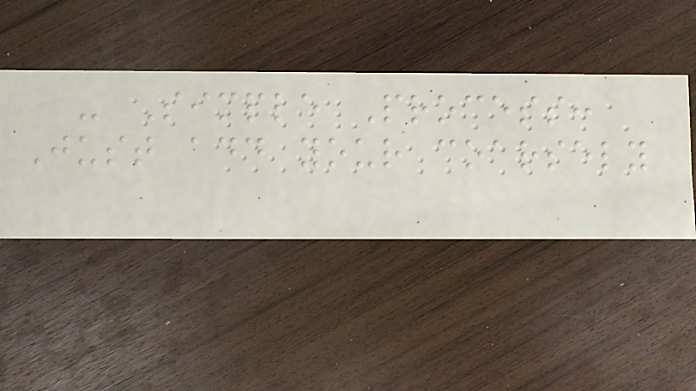- Simple Process:
Just add your coarsely
